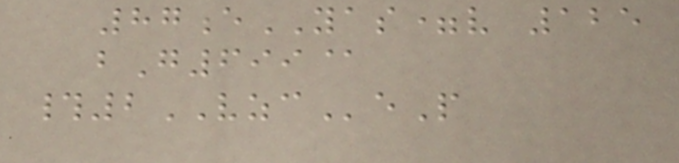87eYAS=v 125
bG699@
#2VZCeP
